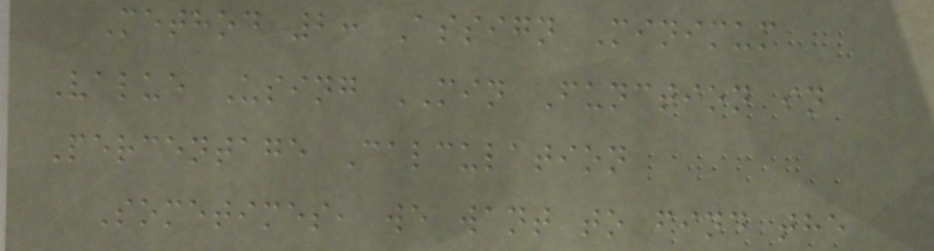Method 2: Assign Minimum
Value Using MIN Function in
Percentage Calculation
Sometimes, we want to find the
